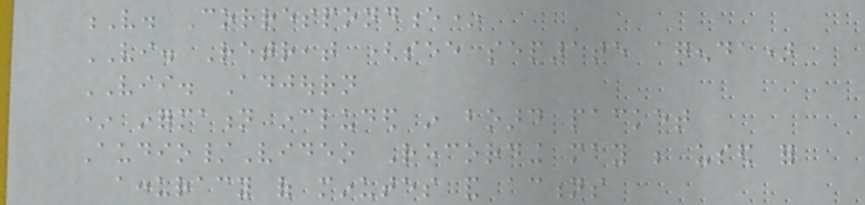V. Correspondence*
VI. Retreat (see separate agenda)
VII. Adjourn
* information included in board packet
Audio/Video Recording may be used for
accuracy of minutes and actions
